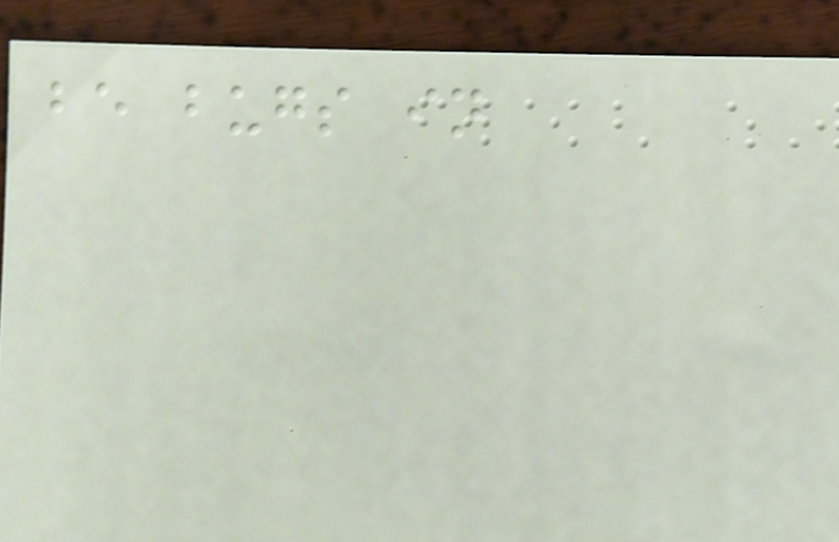be bugs in
